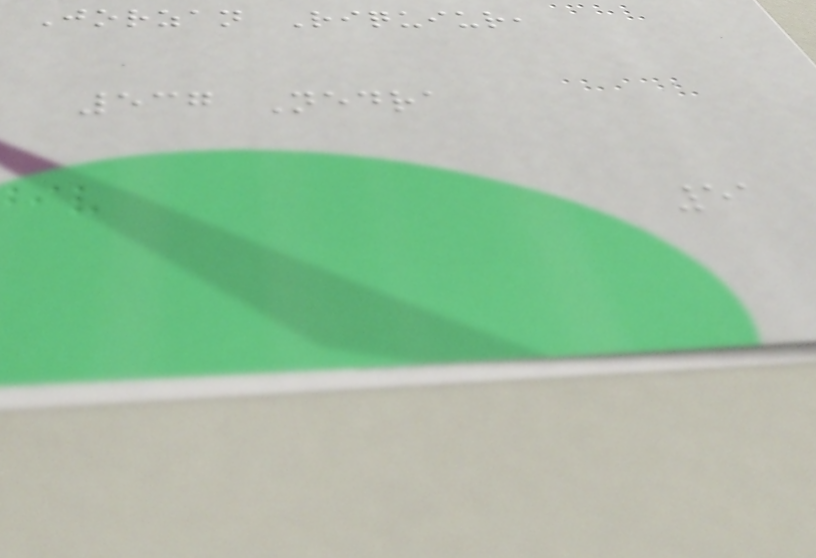Jorzan Riquiur,
537 Nedra
51
